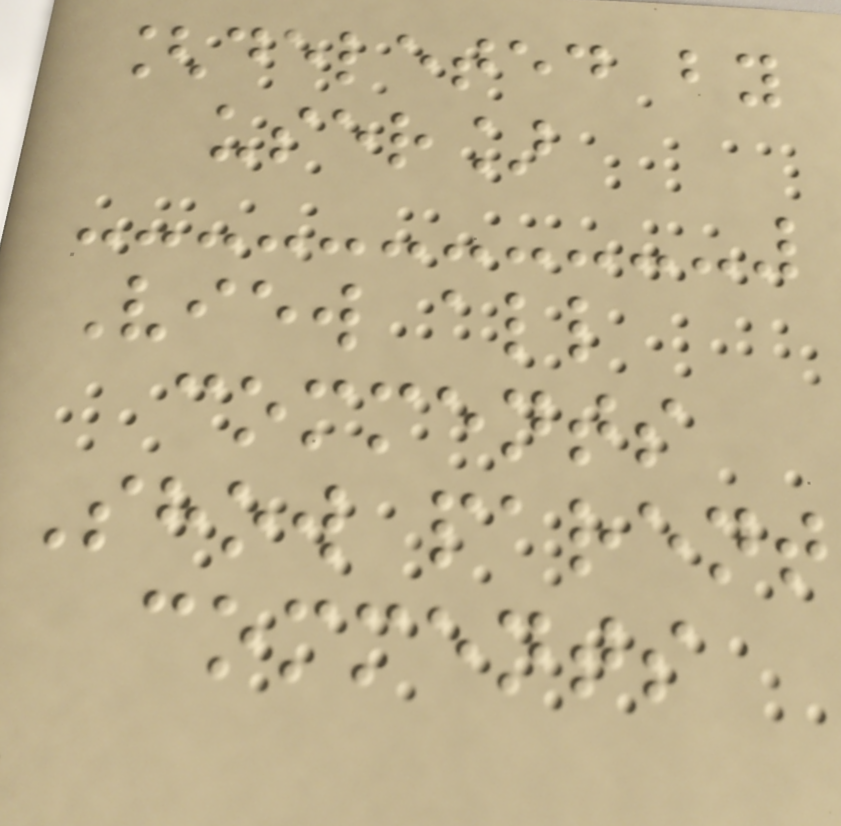[deleted by
user]
View all
comments
Show parent
comments
